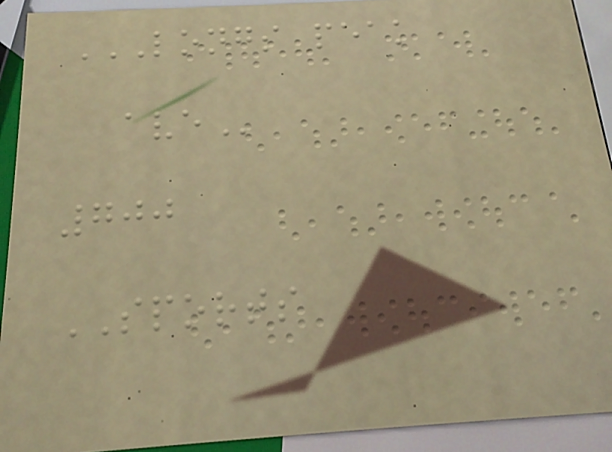LONGS PEAK
AVE
700
SPORTS
